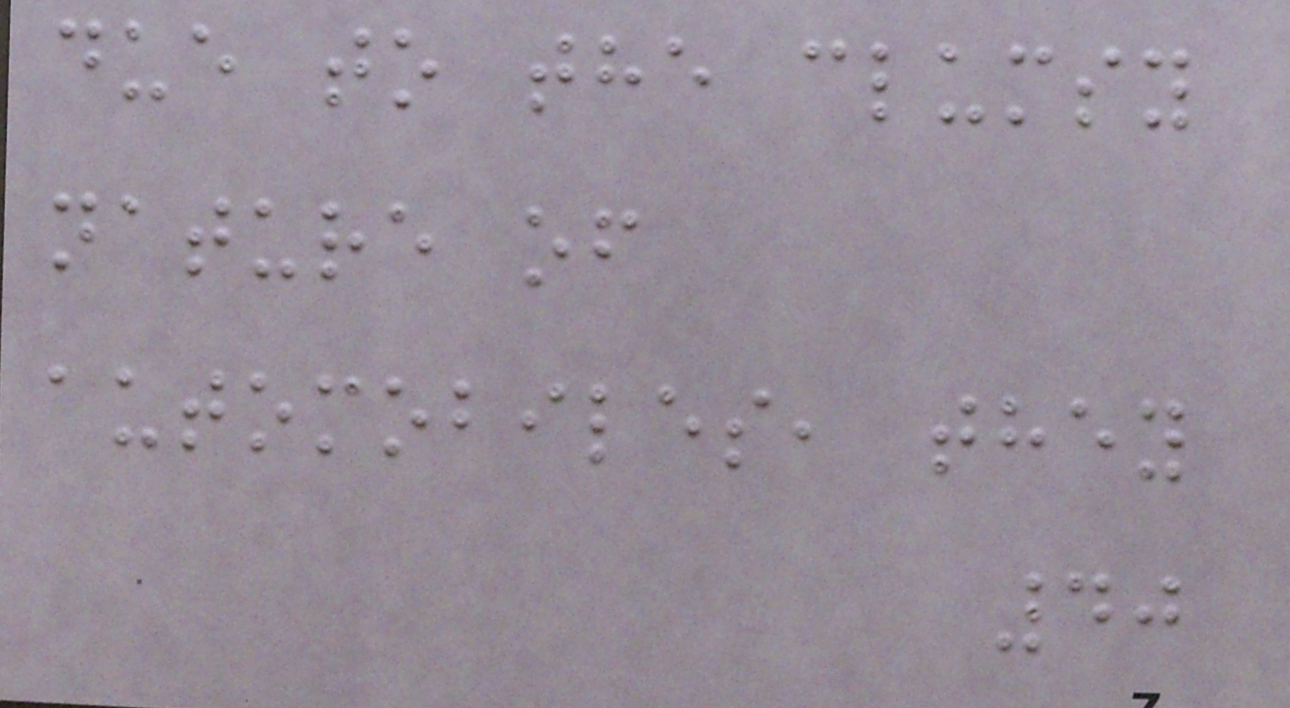due to the clumsy
nature of
automobiles, they
40
